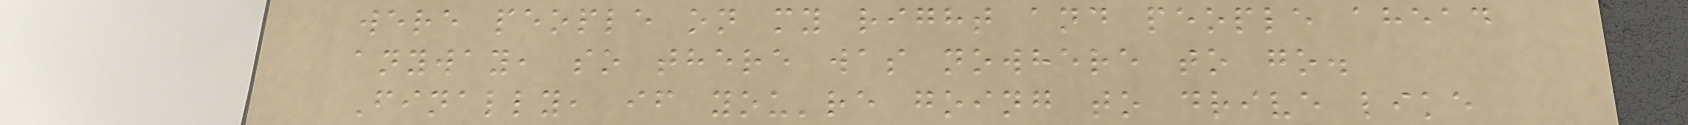were people on my right and people ahead
anyway, so there was nowhere to go.
Finally, if you're going to drive like
